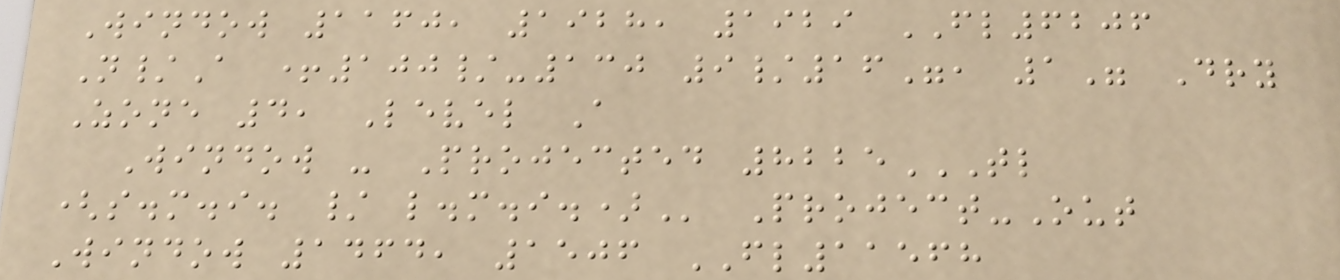Window 1160, 1928, 1929 FL6206
N/A +100/-130 9/16", 1" Dry
Zone 4, Level A
Window - Projected 8225TL
(S.M.I. / L.M.I.) Project-Out
Window 1464, 1506 FL11568
